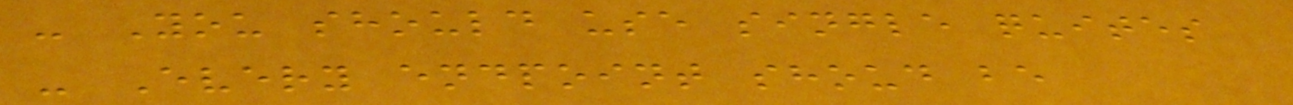- You should use single quites
- Every endpoint shoud be
